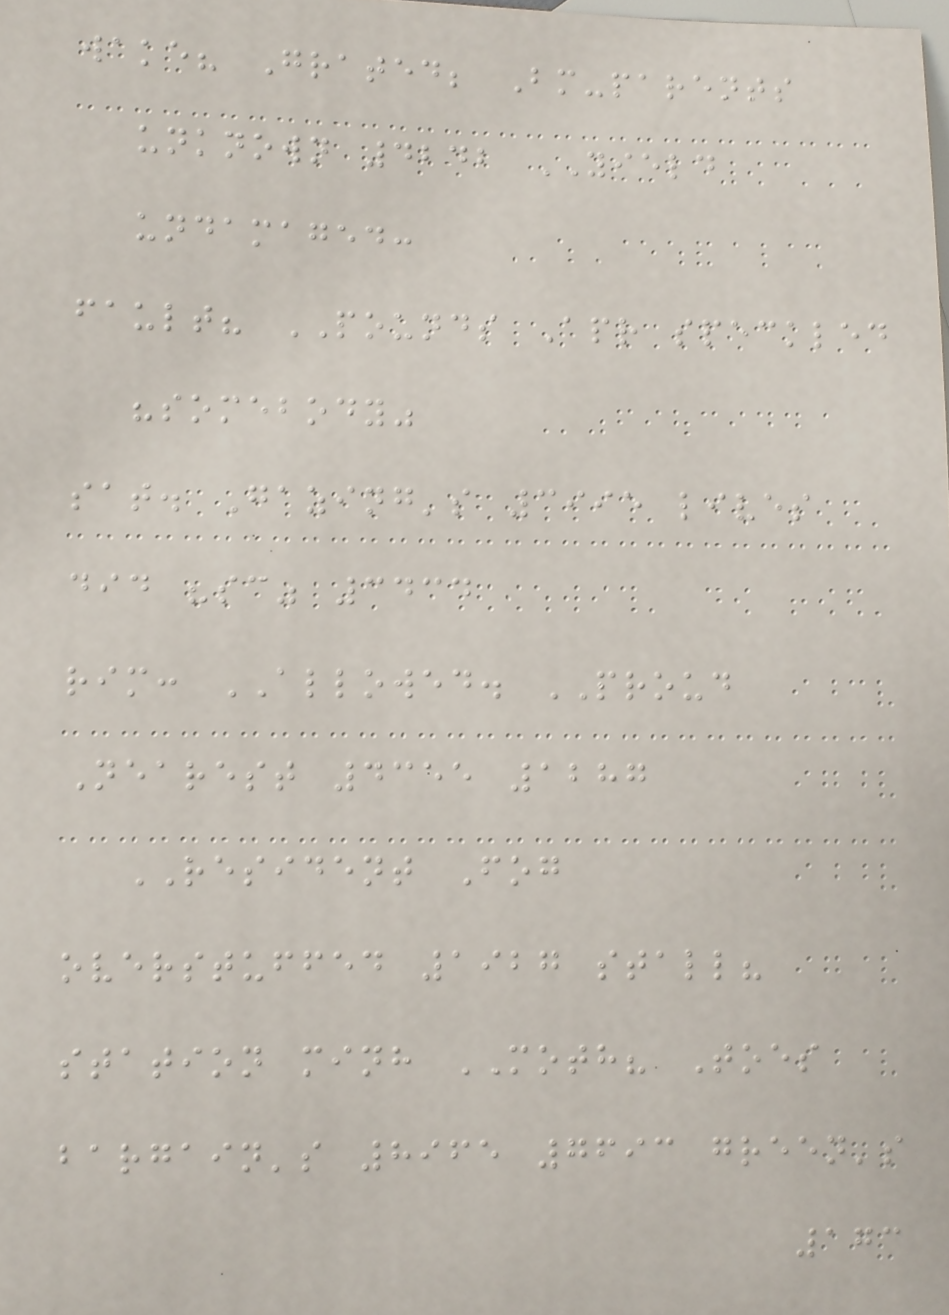wake? Grated; Bm-parents
unknown 4242 YIELD
undamaged:
fault? POUNDS Apr speckled
"somebody"
sat. Gazing's 3995 lives
did "sc" 3434
rim: ALLOWED. PROUD
Nearest 4355 1287
RESIDENT Fog
overstuffed 1927 stall?
station minh MOTH? Toes
bargain's 8965 7693 green's
173
